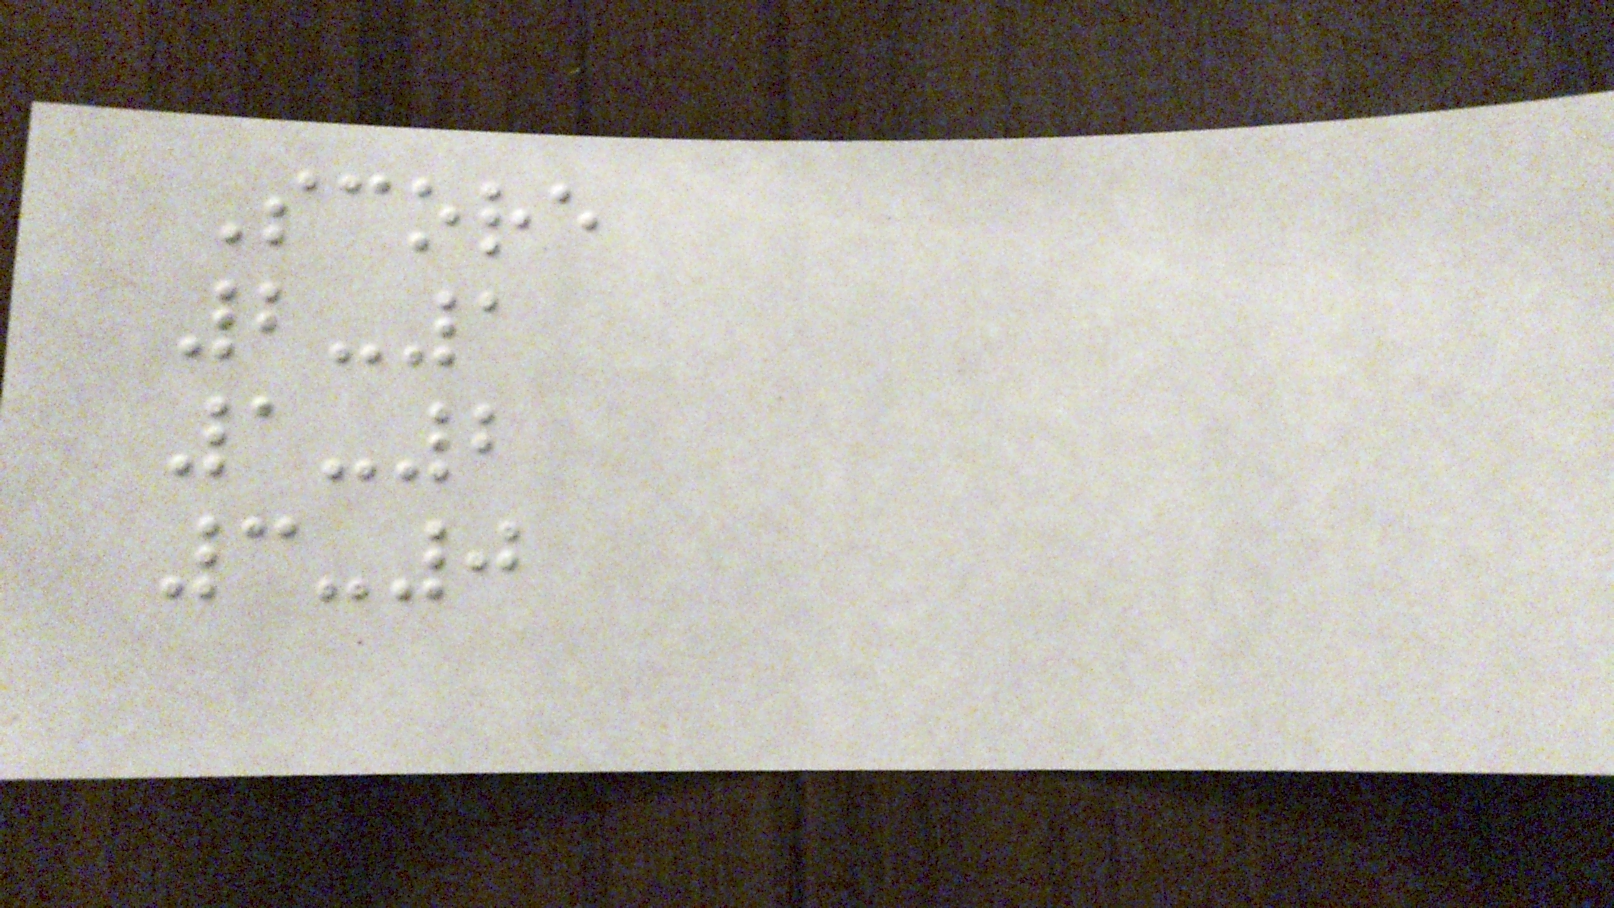Score
2-1
1-2
3-0
